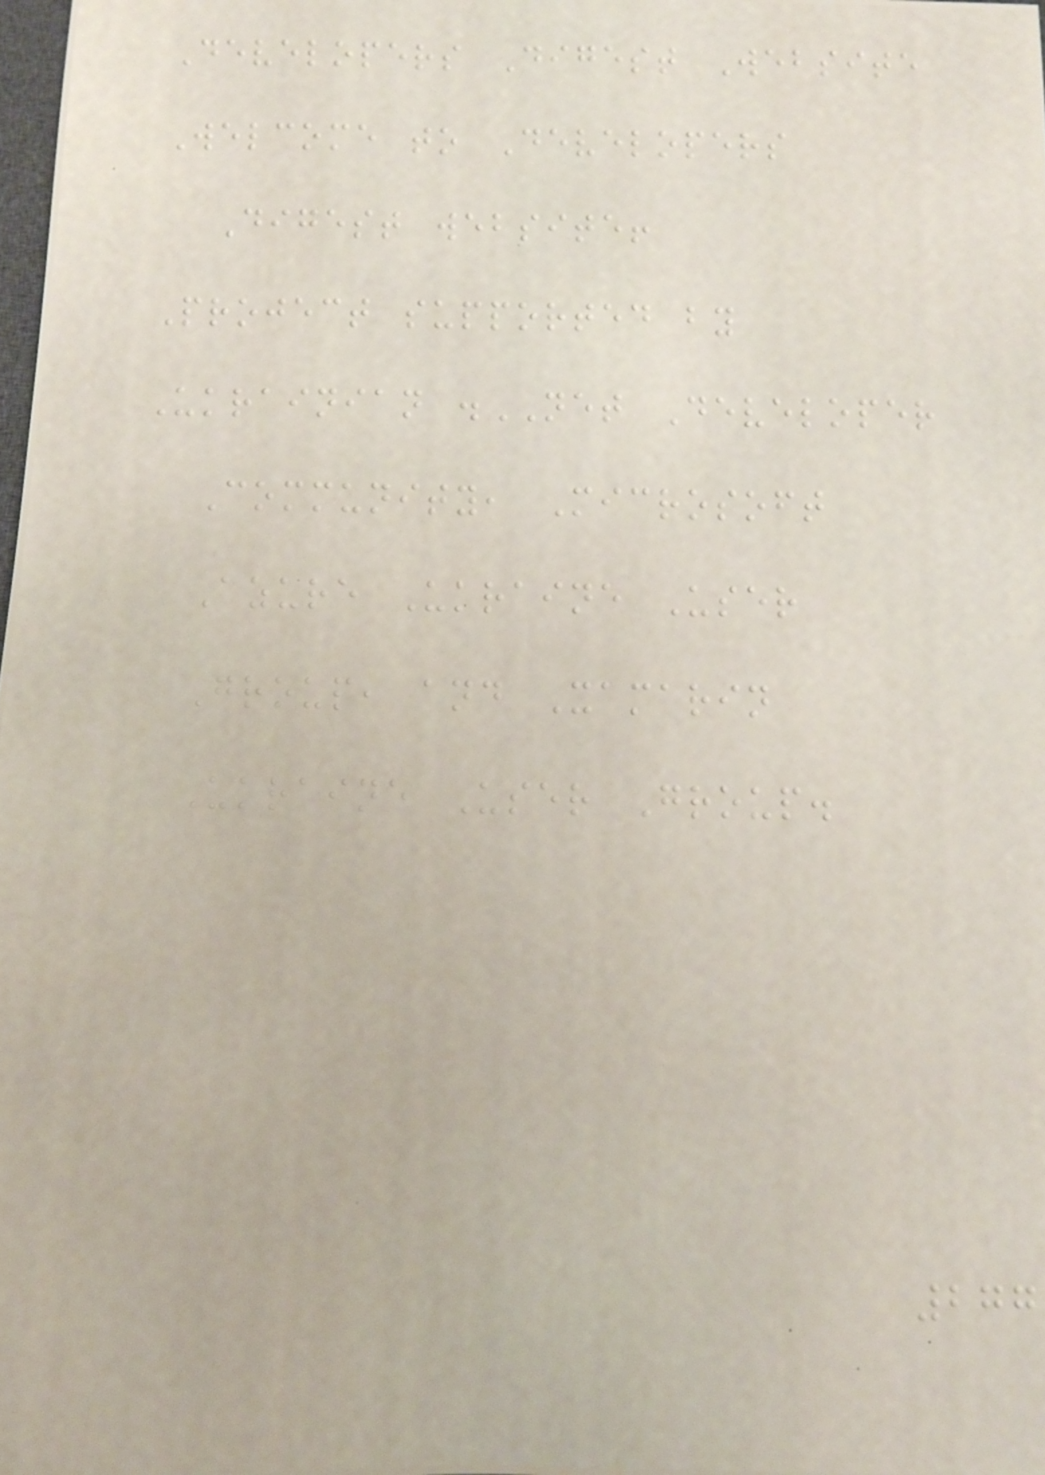Developers Digest Website
Welcome to Developers
Digest website!
Project supported by
Ukrainian .NET Developer
Community, Microsoft
Azure Ukraine User
Group, and Xamarin
Ukraine User Group.
277
